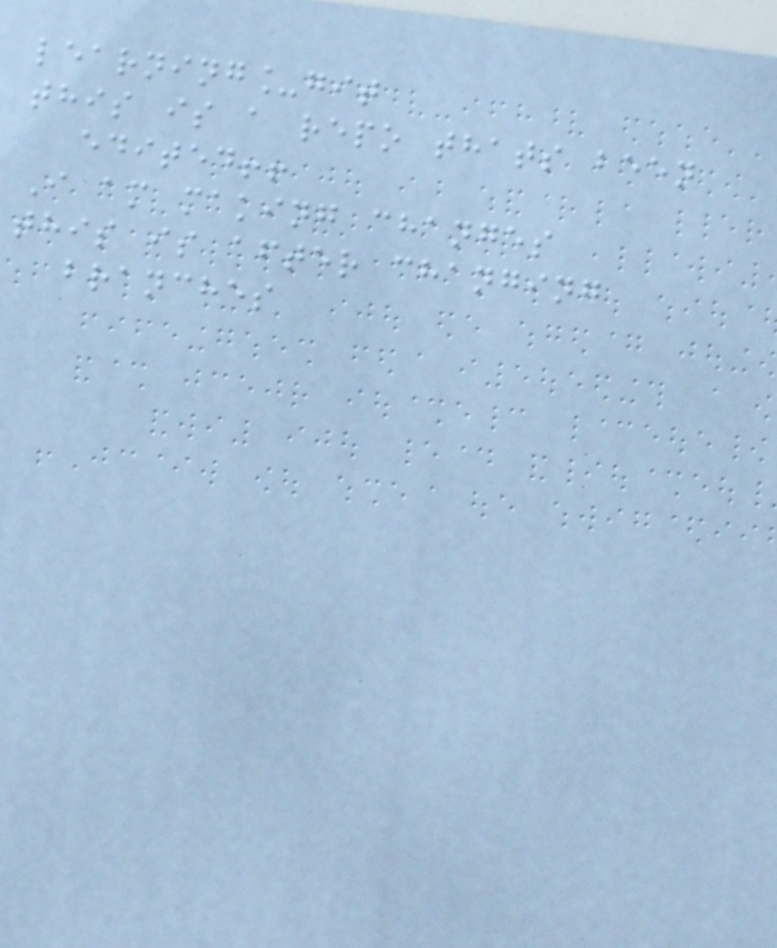learning_git
this is a repo thats been
edited!!
I am making changes
this is after changing
branches
